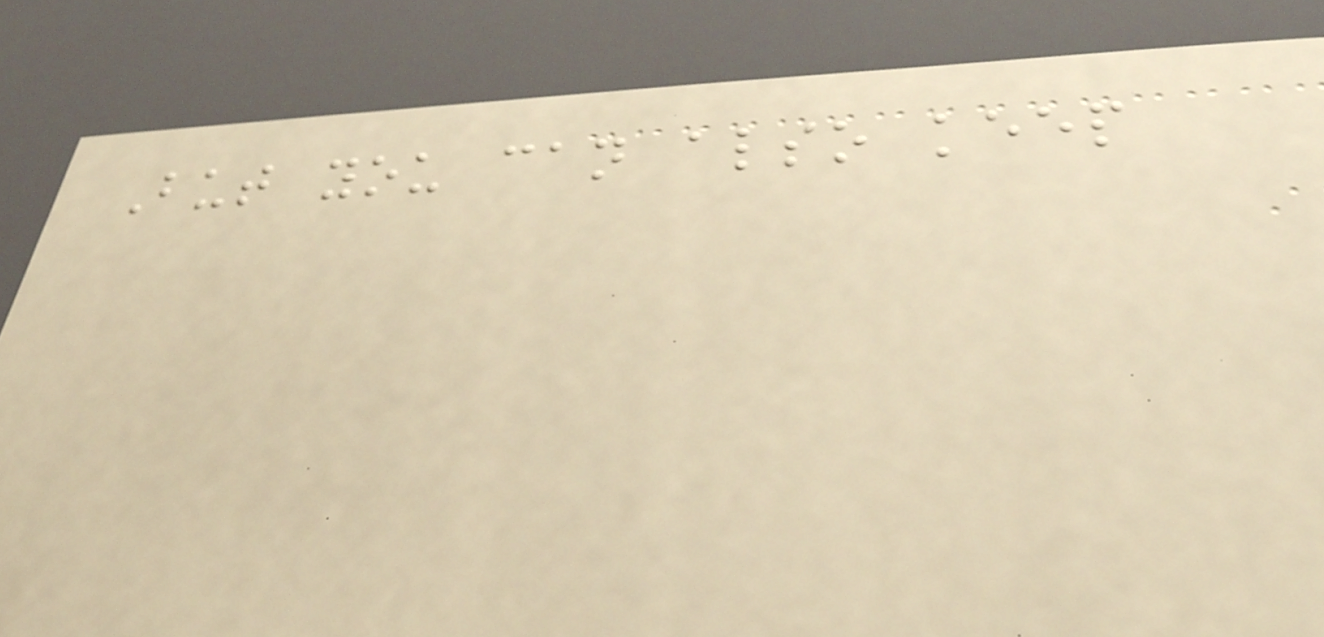But you can also keep
